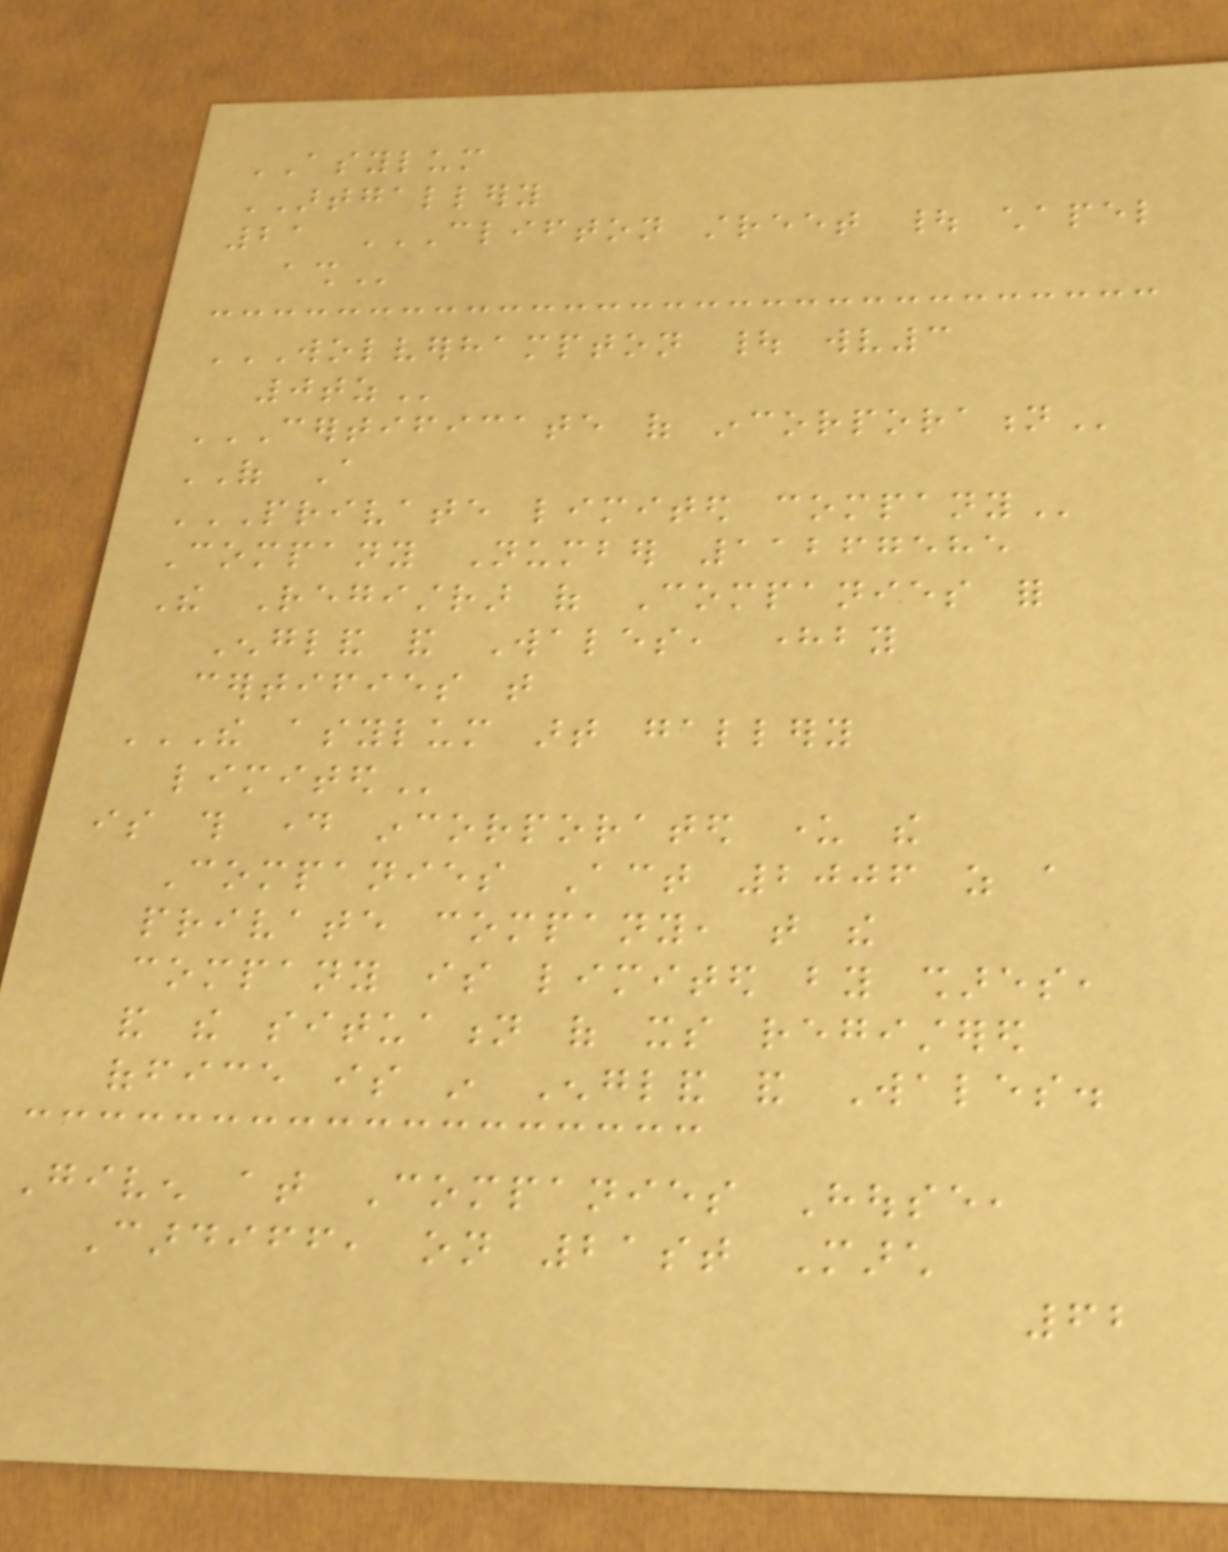ASYLUM
ARTGALLERY
21 CLIFTON STREET | CHAPEL
ASH
WOLVERHAMPTON | WV3
0TZ
CERTIFICATE OF INCORPORATION
OF A
PRIVATE LIMITED COMPANY
Company Number 11267585
The Registrar of Companies for
England and Wales, hereby
certifies that
THE ASYLUM ART GALLERY
LIMITED
is this day incorporated under the
Companies Act 2006 as a
private company, that the
company is limited by shares,
and the situation of its registered
office is in England and Wales.
Given at Companies House,
Cardiff, on 21st March
62
